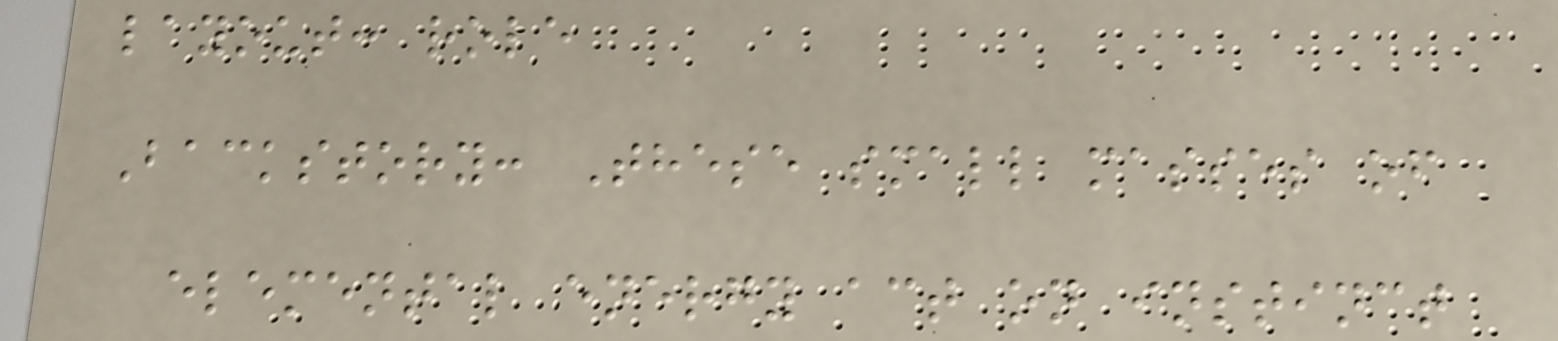layout: role
Backstory: These small masses of
elemental energy act on instinct
